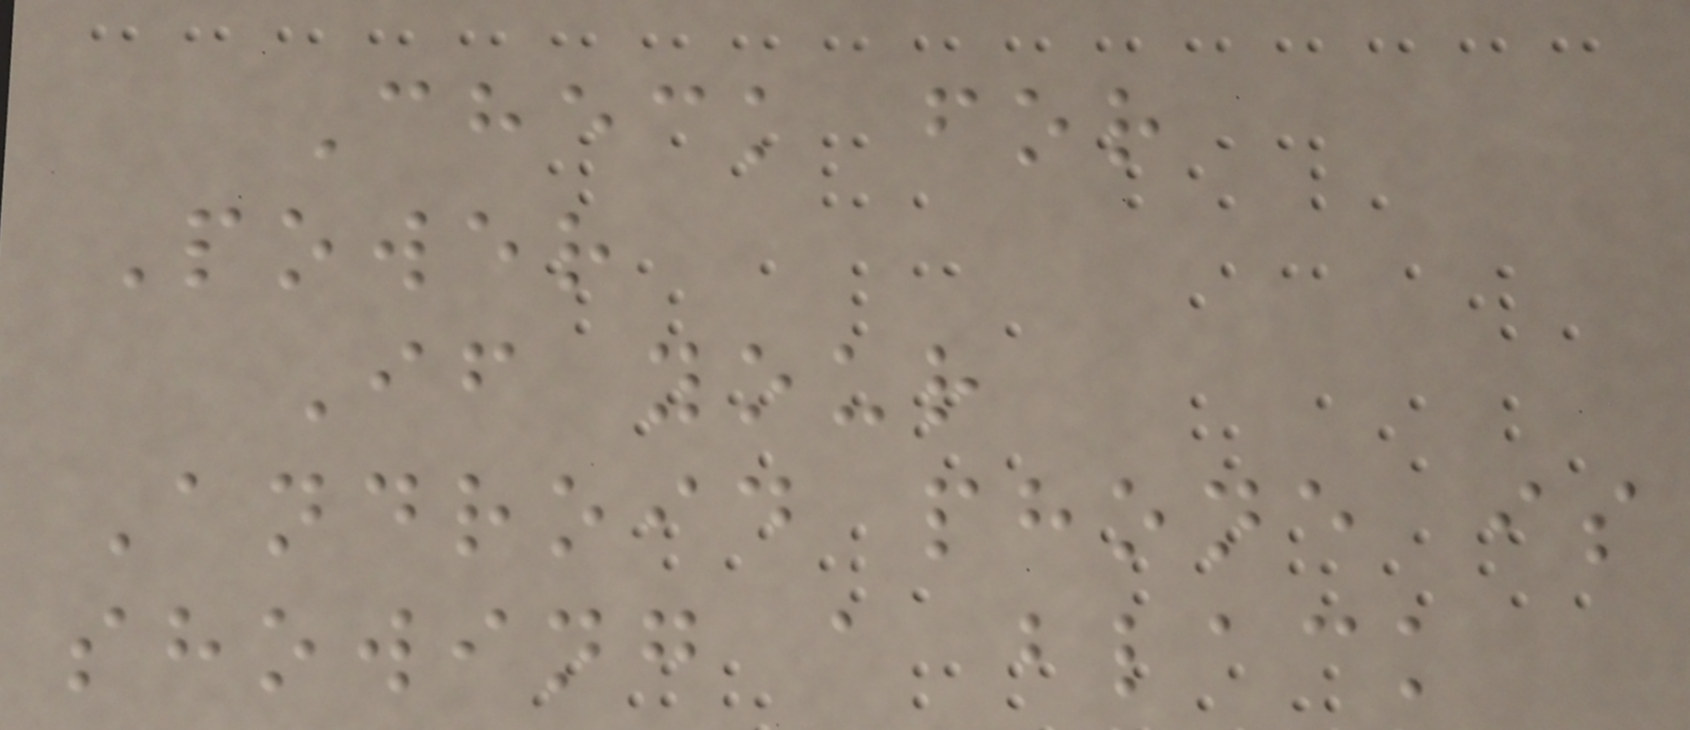Check for
Power
If your
Android phone is
showing a black
